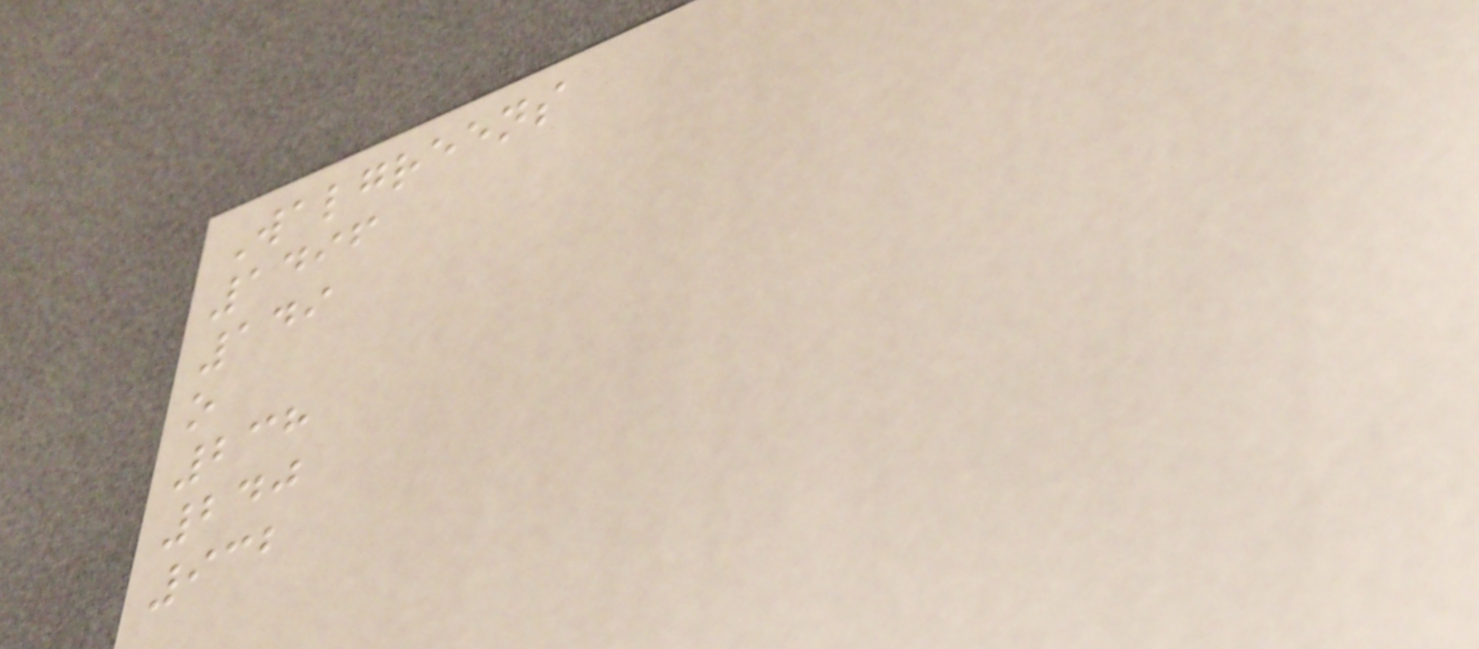Walgreens
1496
149
o
238
240
932
